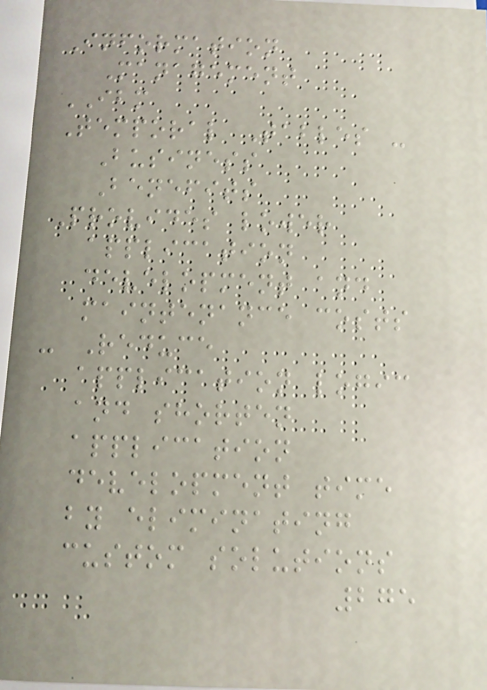Information
Management
IBM
Temporal Tables -
Business
Benefits
Provides lower
application
development and
maintenance costs
- Reduce
application logic
and shorten
application
development time
by eliminating
custom solutions
275
